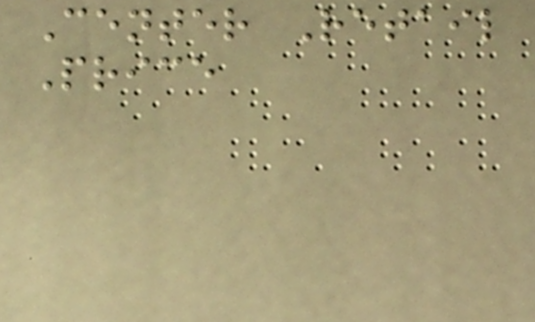Center Retail
Price
